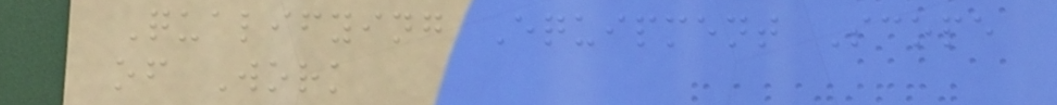Qualifying Equipment Scope
of Work
